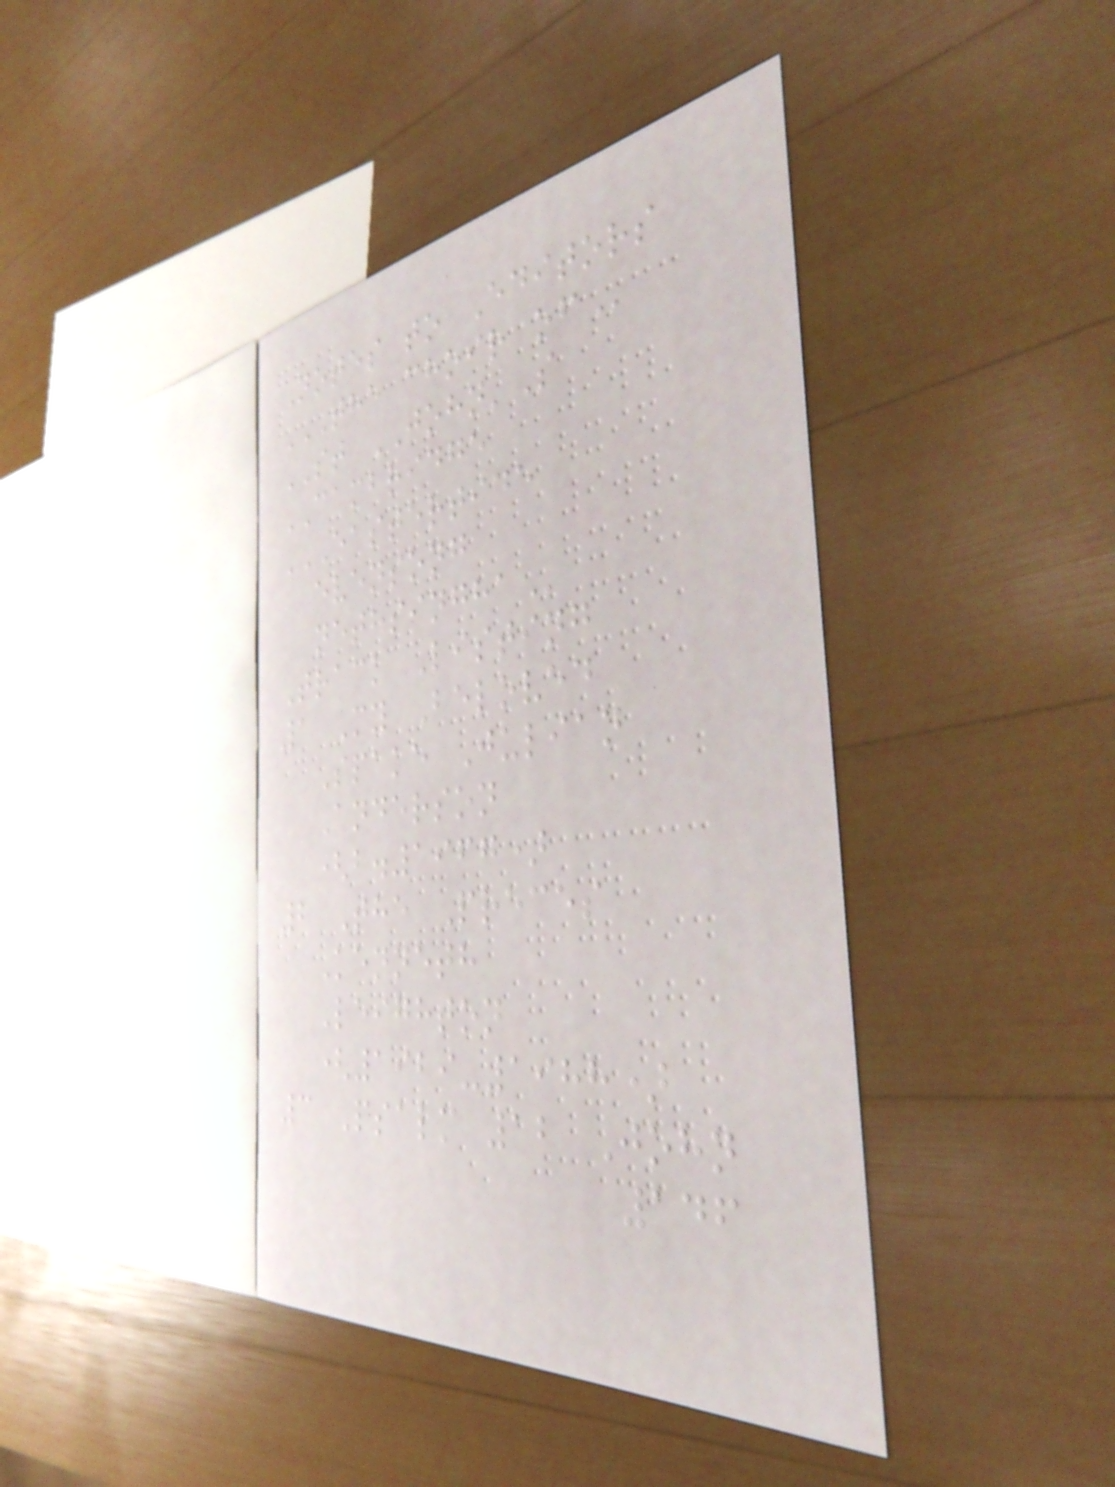Notes to Editors
THE CHOIR OF
ST JOHN'S
CAMBRIDGE
EASTERTIDE
EVENSONG
NETHSINGHA
Track Listing
1 My Beloved
Spake Julian
Anderson
(b.1967)
2 The Preces
Kenneth
Leighton
(1929-1988)
3 Psalm 12 John
146
